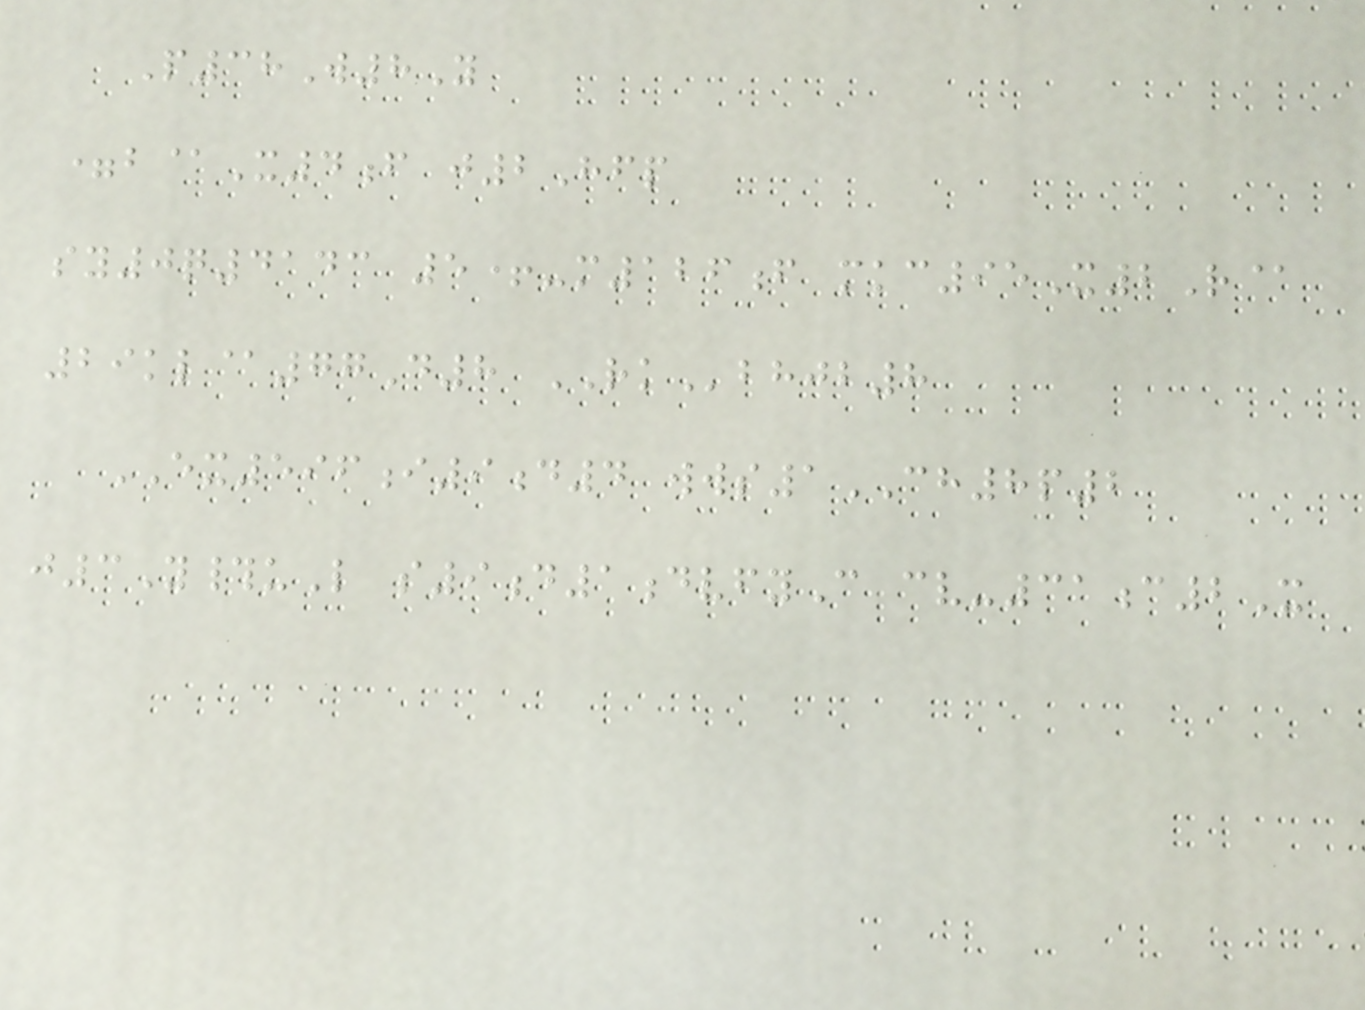P38W8Y
=b@X4f j2Hfp
sy0q4143 5+-m126f mkc95X2R@
29kl@77D8 RKbhjb8
EX596i9d4 wws1CH8p2
j3Y#uL s9d1dvfyC cv-31c2X
